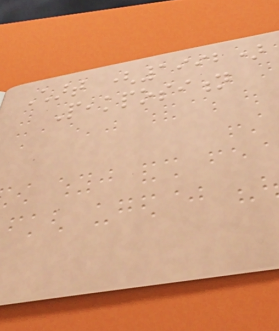Chart (1992)
Peakposition
